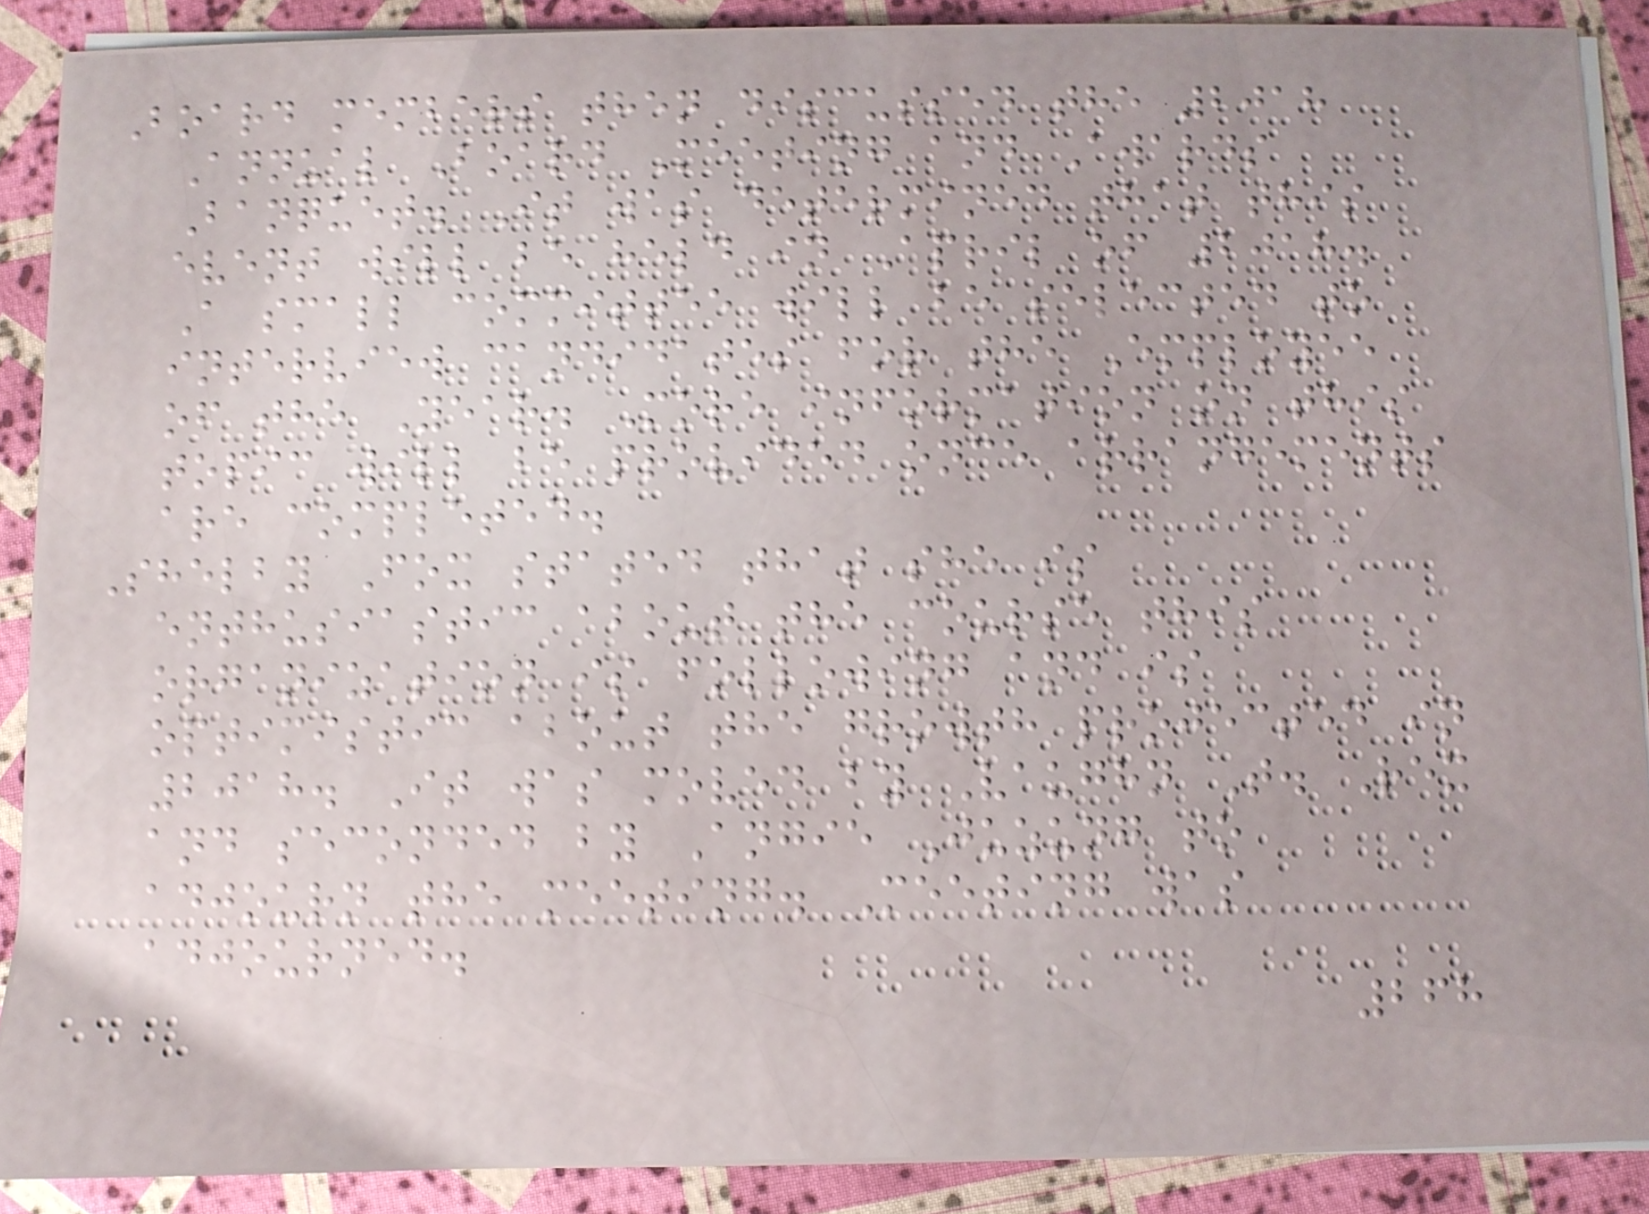Board members then discussed the 2018
Annual Board Meeting and Awards
Banquet. It was determined that this
event will be held in April of 2018.
A small committee will be selected to
interview candidates for the Employee
of the Year. More information on this
topic will be provided once arrangements
are completed.
Shelby Fox stated that she is
enthusiastic about the course this
organization is following and is
optimistic about the growth projected in
2018. It was moved by Vaughn T. Rex
and seconded by Angie Juzung to
adjourn the meeting. Meeting was
adjourned.
268
